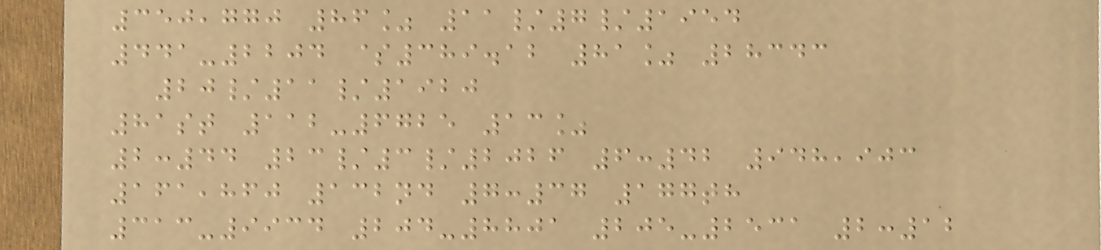350,770 86% 11/7/1954
441-2204 $389.12 81% 28343
20/11/1920
81st 112-6725 13%
2:44 23/3/2026 6:42 948,903
161,860 132nd 7:37 177th
313-9934 204-8801 205-2531 2:12
